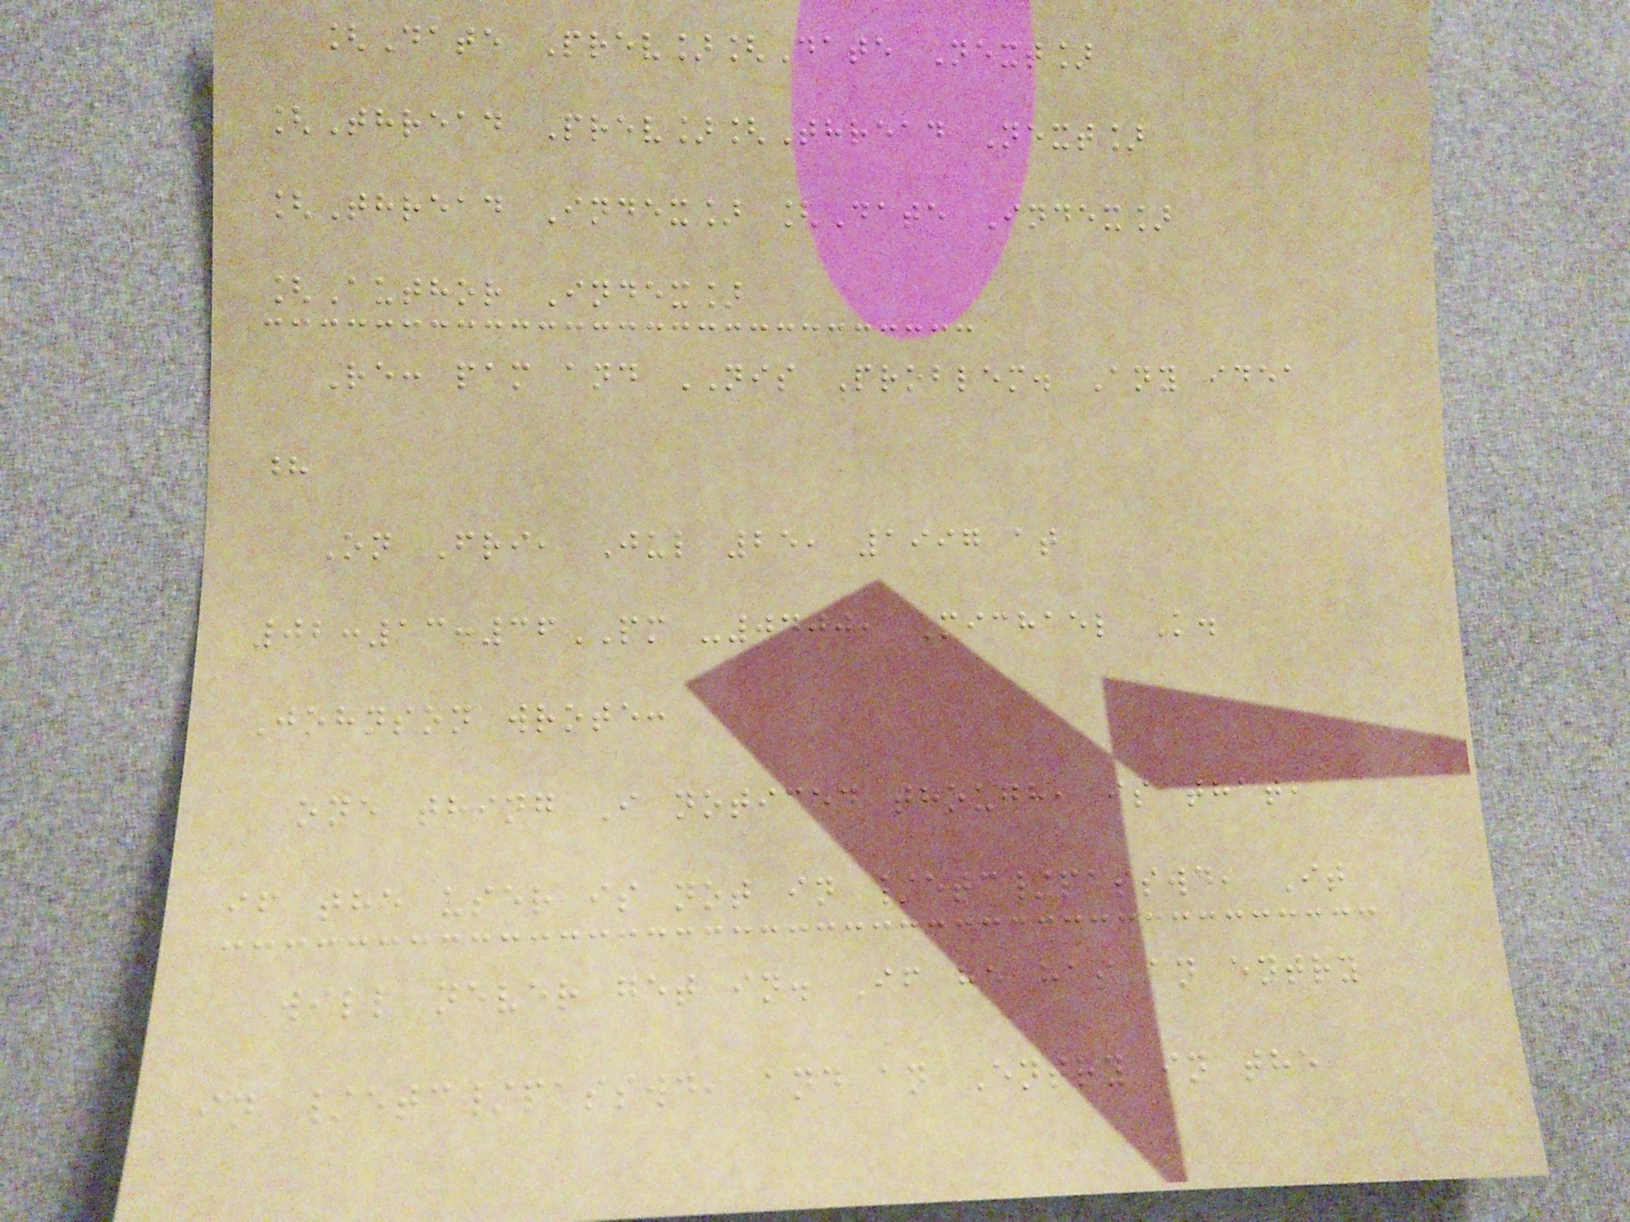[Date Prev][Date Next]
[Thread Prev][Thread Next]
[Thread Index] [Date Index]
[Author Index]
Re: pam and NIS Problem. Any idea
?
On Fri, Jul 25, 1997 at
02:13:36PM -0400, Michael K.
Johnson wrote:
one thing I noticed though, is that,
if the user is not in /etc/passwd, It
will never get in. If he has an entry
in /etc/passwd, and an Entry in the
